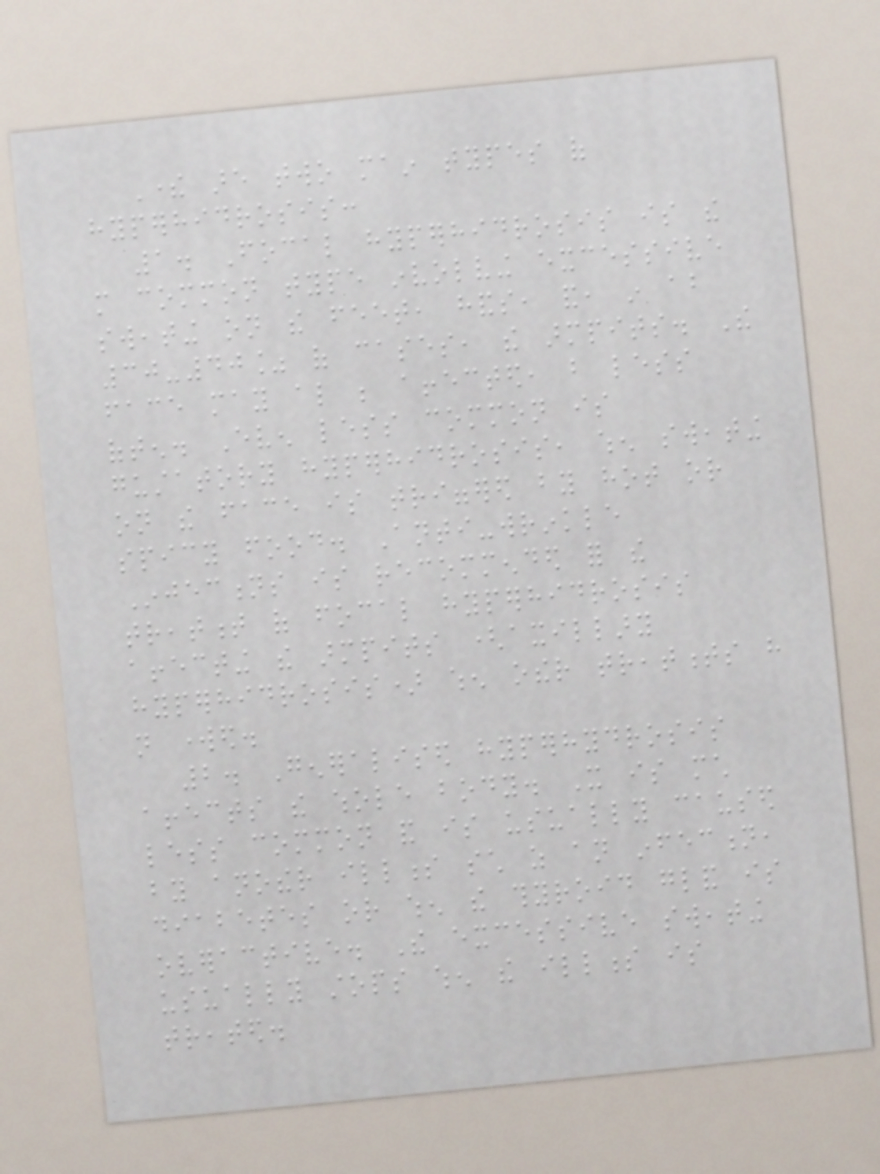There are two main types of
hyperhidrosis:
1. Focal hyperhidrosis is the
more common type involving excessive
sweating on the feet, hands, and, in about
30-40% of cases, the armpits. The
face may also be affected, but less
often. Even less common is
gustatory hyperhidrosis, when sweating
on the face is triggered by hot or
spicy food. Anti-wrinkle
Injections is recommended for the
treatment of focal hyperhidrosis
affecting the armpits (axillary
hyperhidrosis) when other treatments have
not worked.
2. Generalised hyperhydrosis
affects the whole body. It is much
less common and is usually caused
by another illness such as an infection,
diabetes or when the thyroid gland is
overactive. The excessive sweating
usually stops when the illness is
treated.
